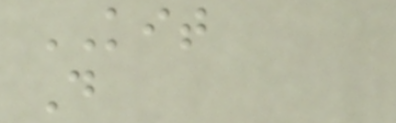KIT
D
